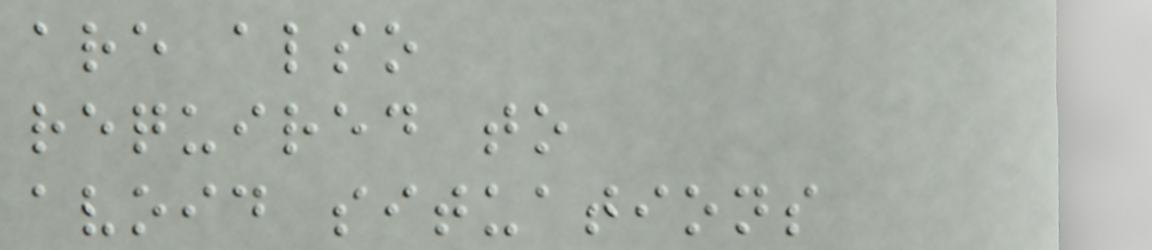are also
required to
avoid situations
